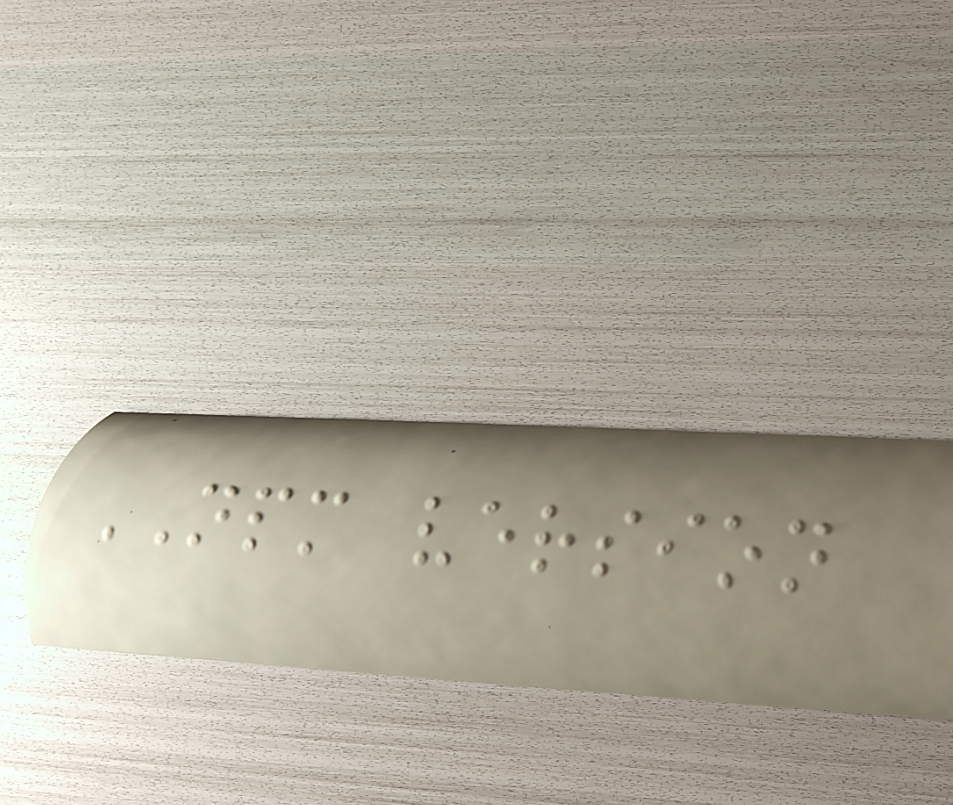NPM version
